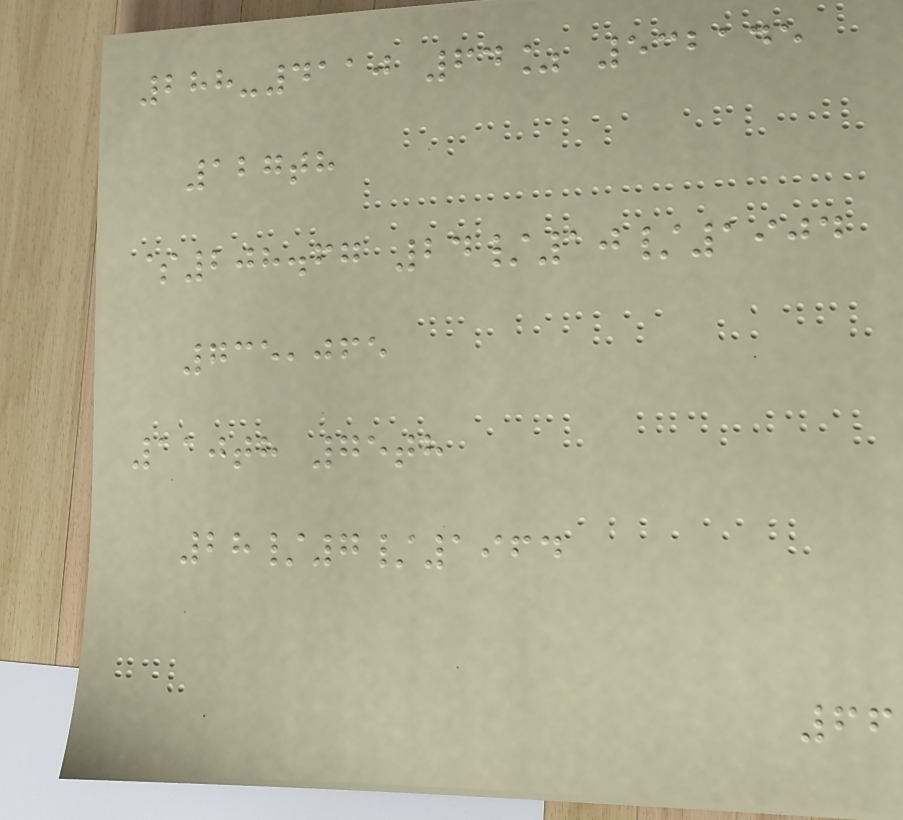288-4110 64% 532145
127th
$208.67 24/10/1904
735,065
110th 75th
28/7/1964
66
